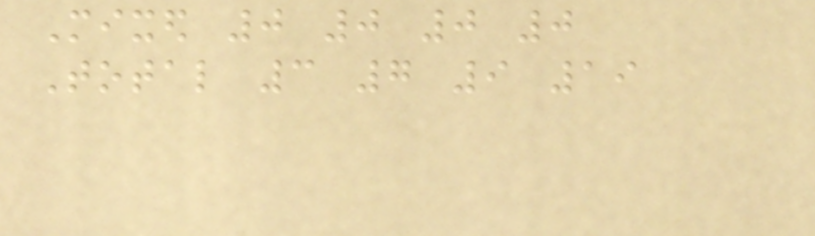Mixed 0 0 0 0
Total 3 7 9 19
